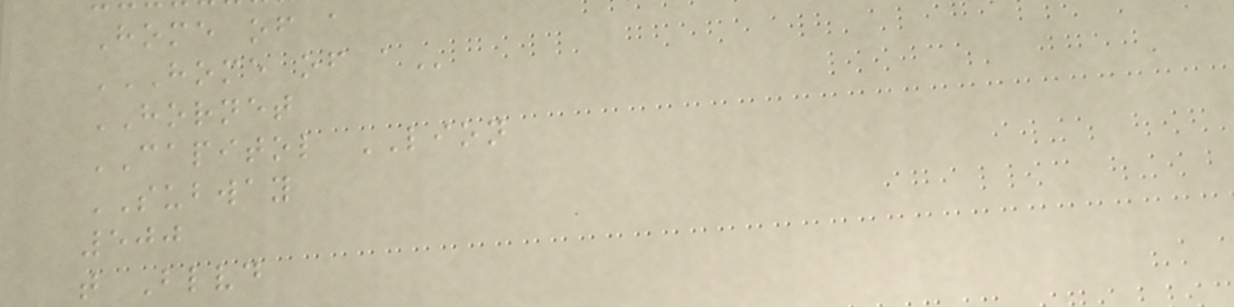Home of a
HOME OF A
HORNET
CAPITOL LION
SUBWAY
500
t Blvd
